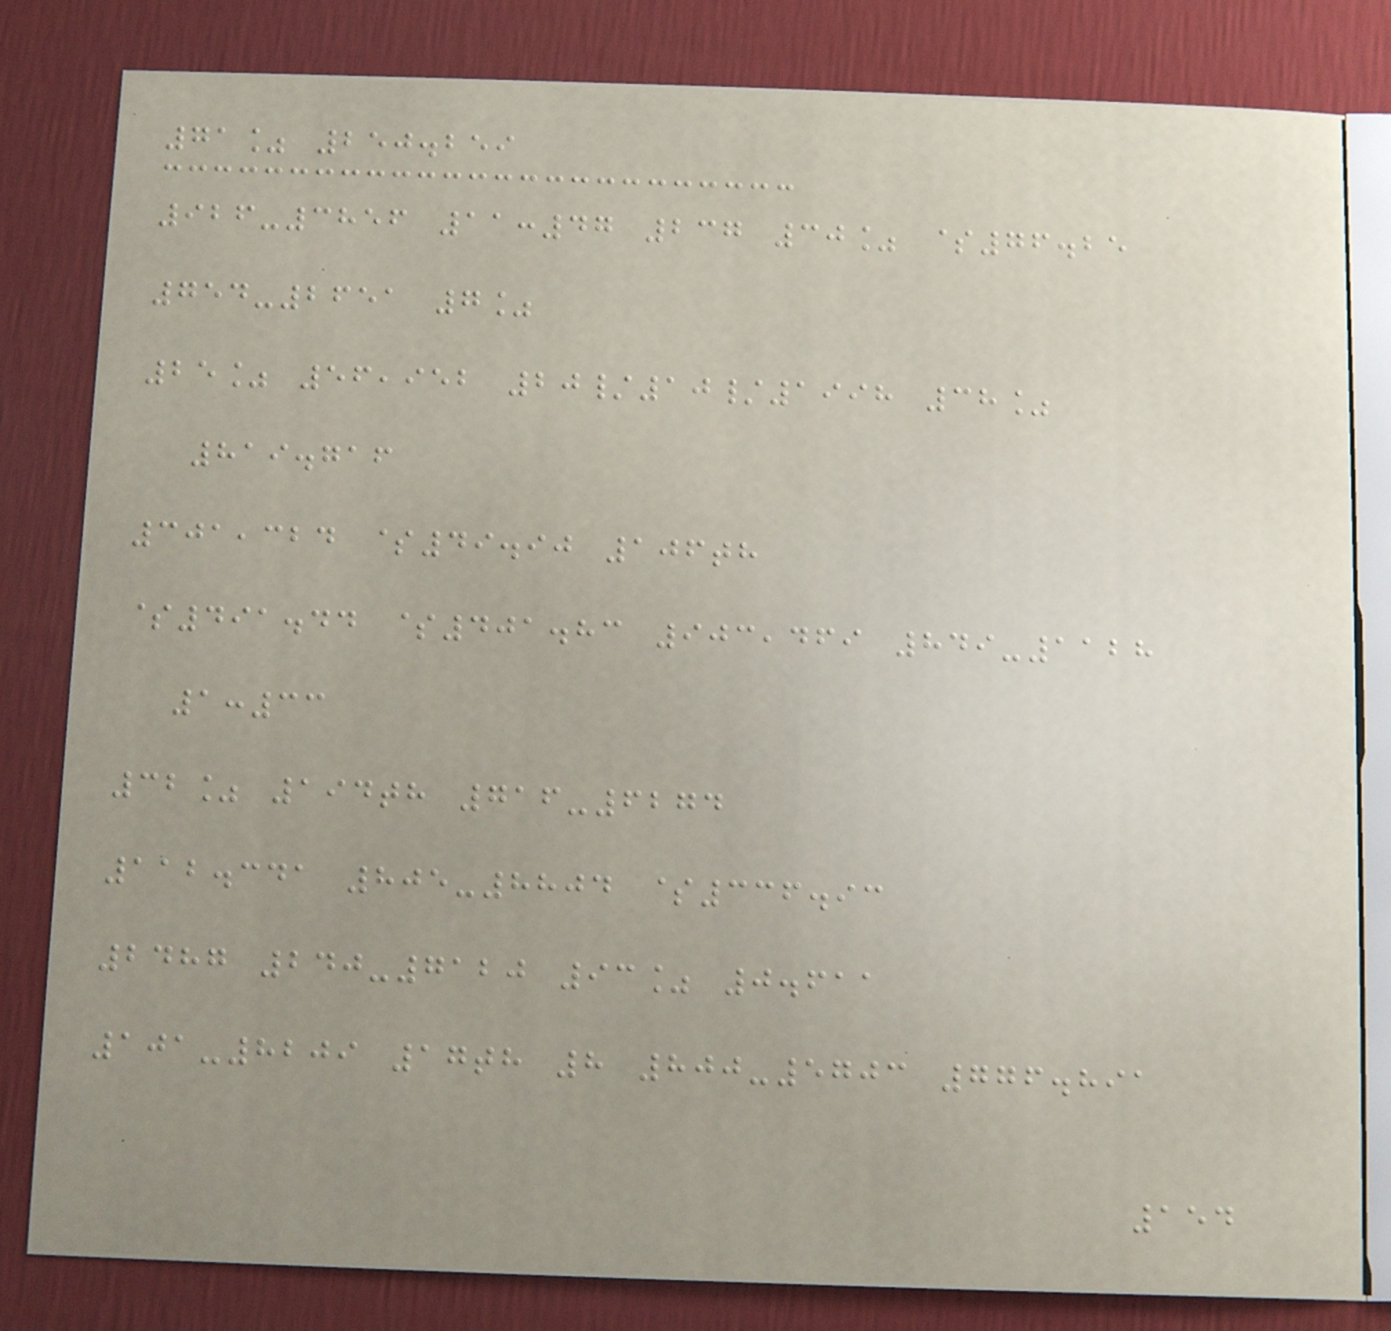71% 250.259
926-3856 11:47 237 30% $76.25
754-2651 7%
25% 56,952 20/10/1998 38%
819.716
301,324 $49.90 106th
$491.44 $401.83 903,469 849-1128
1:33
32% 194th 716-6274
112.341 805-8804 $336.93
2487 240-7120 93% 0.611
101-8209 17th 8 800-5703 776.891
154
